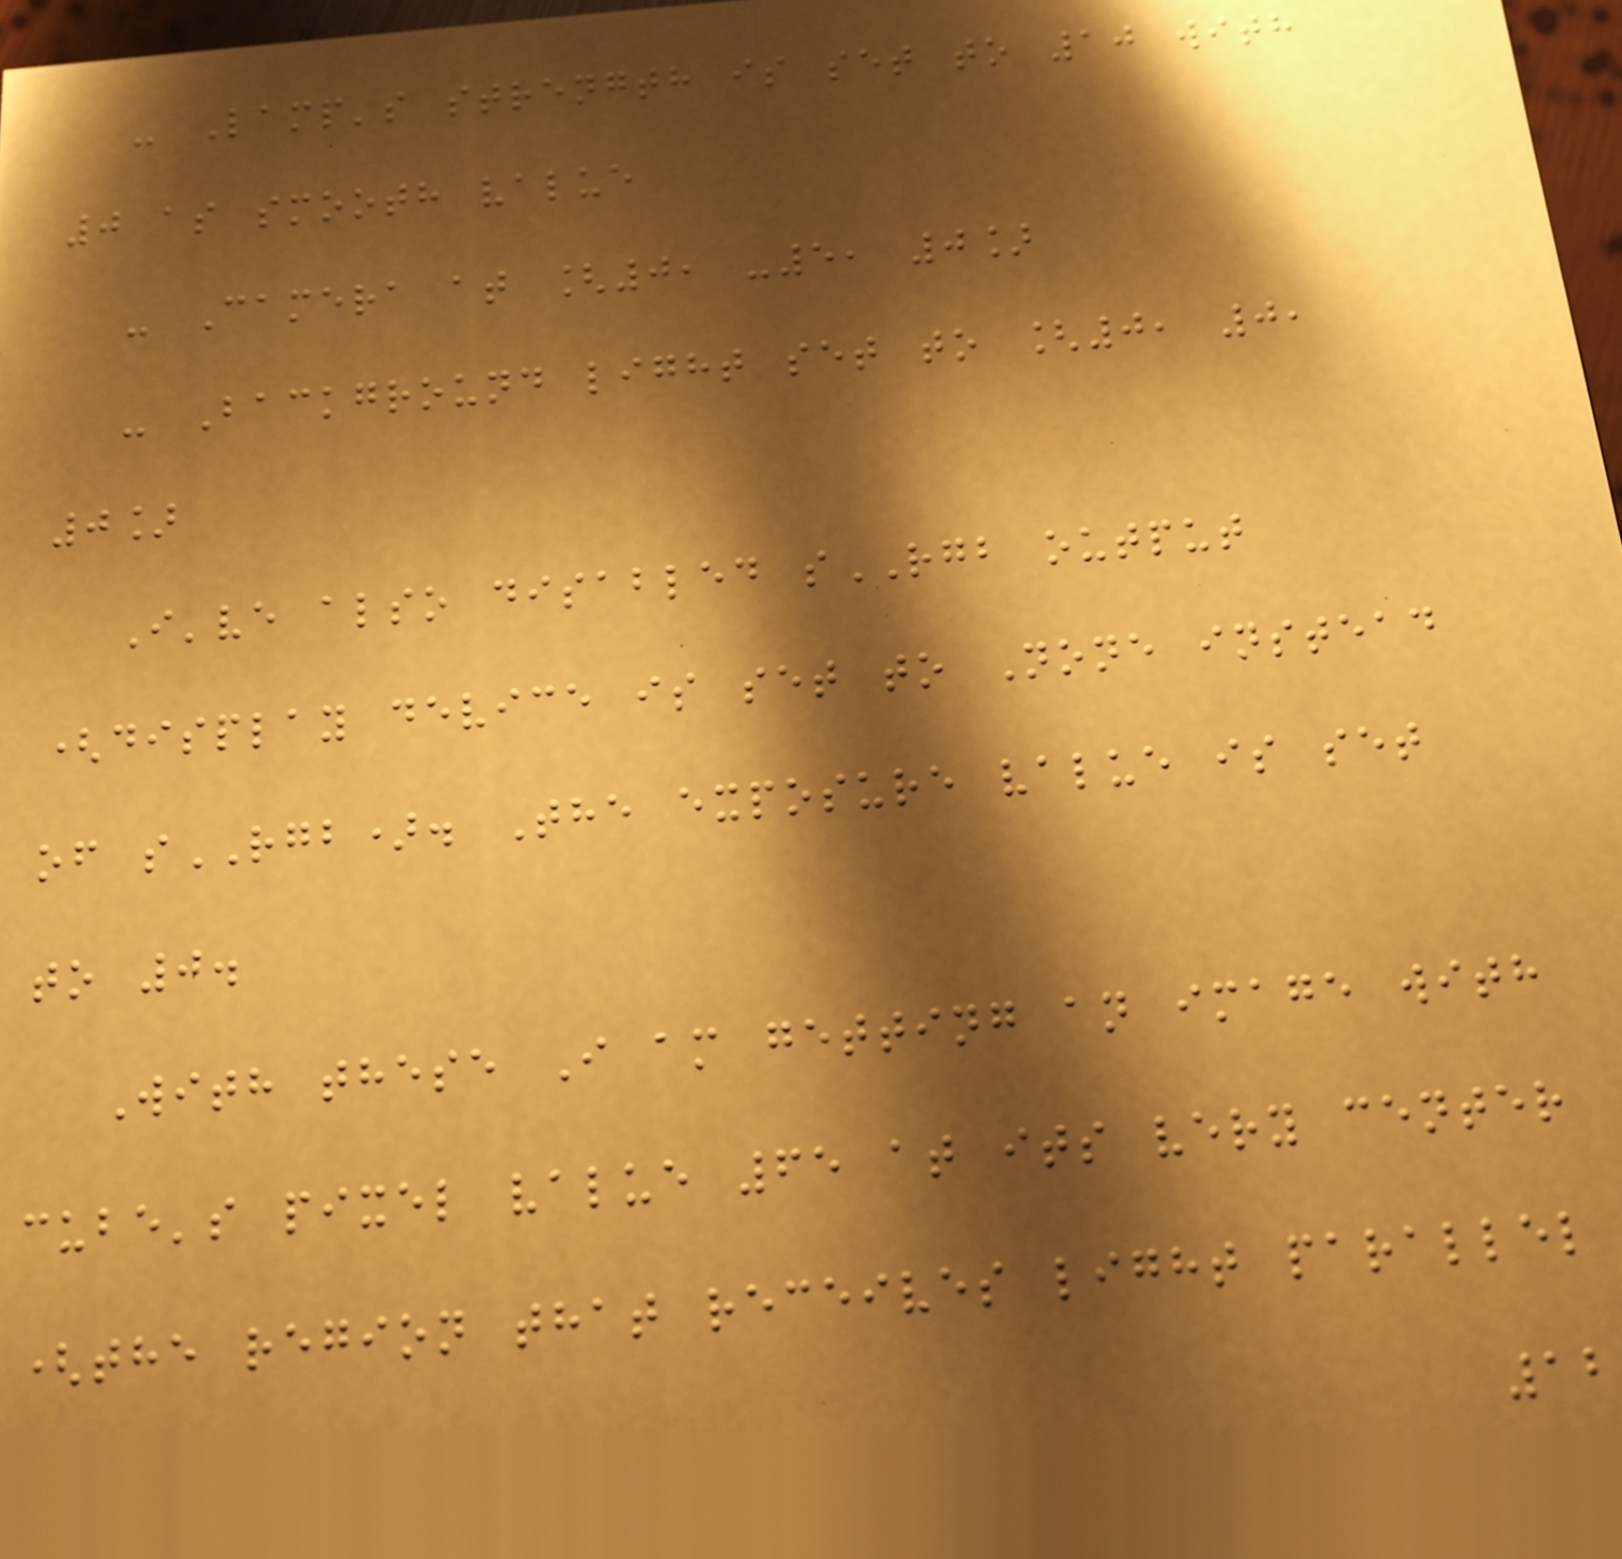- Lamp's strength is set to 10 with
0 as smooth value
- Camera at [0, -5, 0]
- Background light set to [0, 0,
0]
I've also disabled sRGB output
(display device is set to None instead
of sRGB). The exposure value is set
to 0.
With these I am getting an image with
cube's pixel value 65 at its very center
(the region that receives light parallel
12
